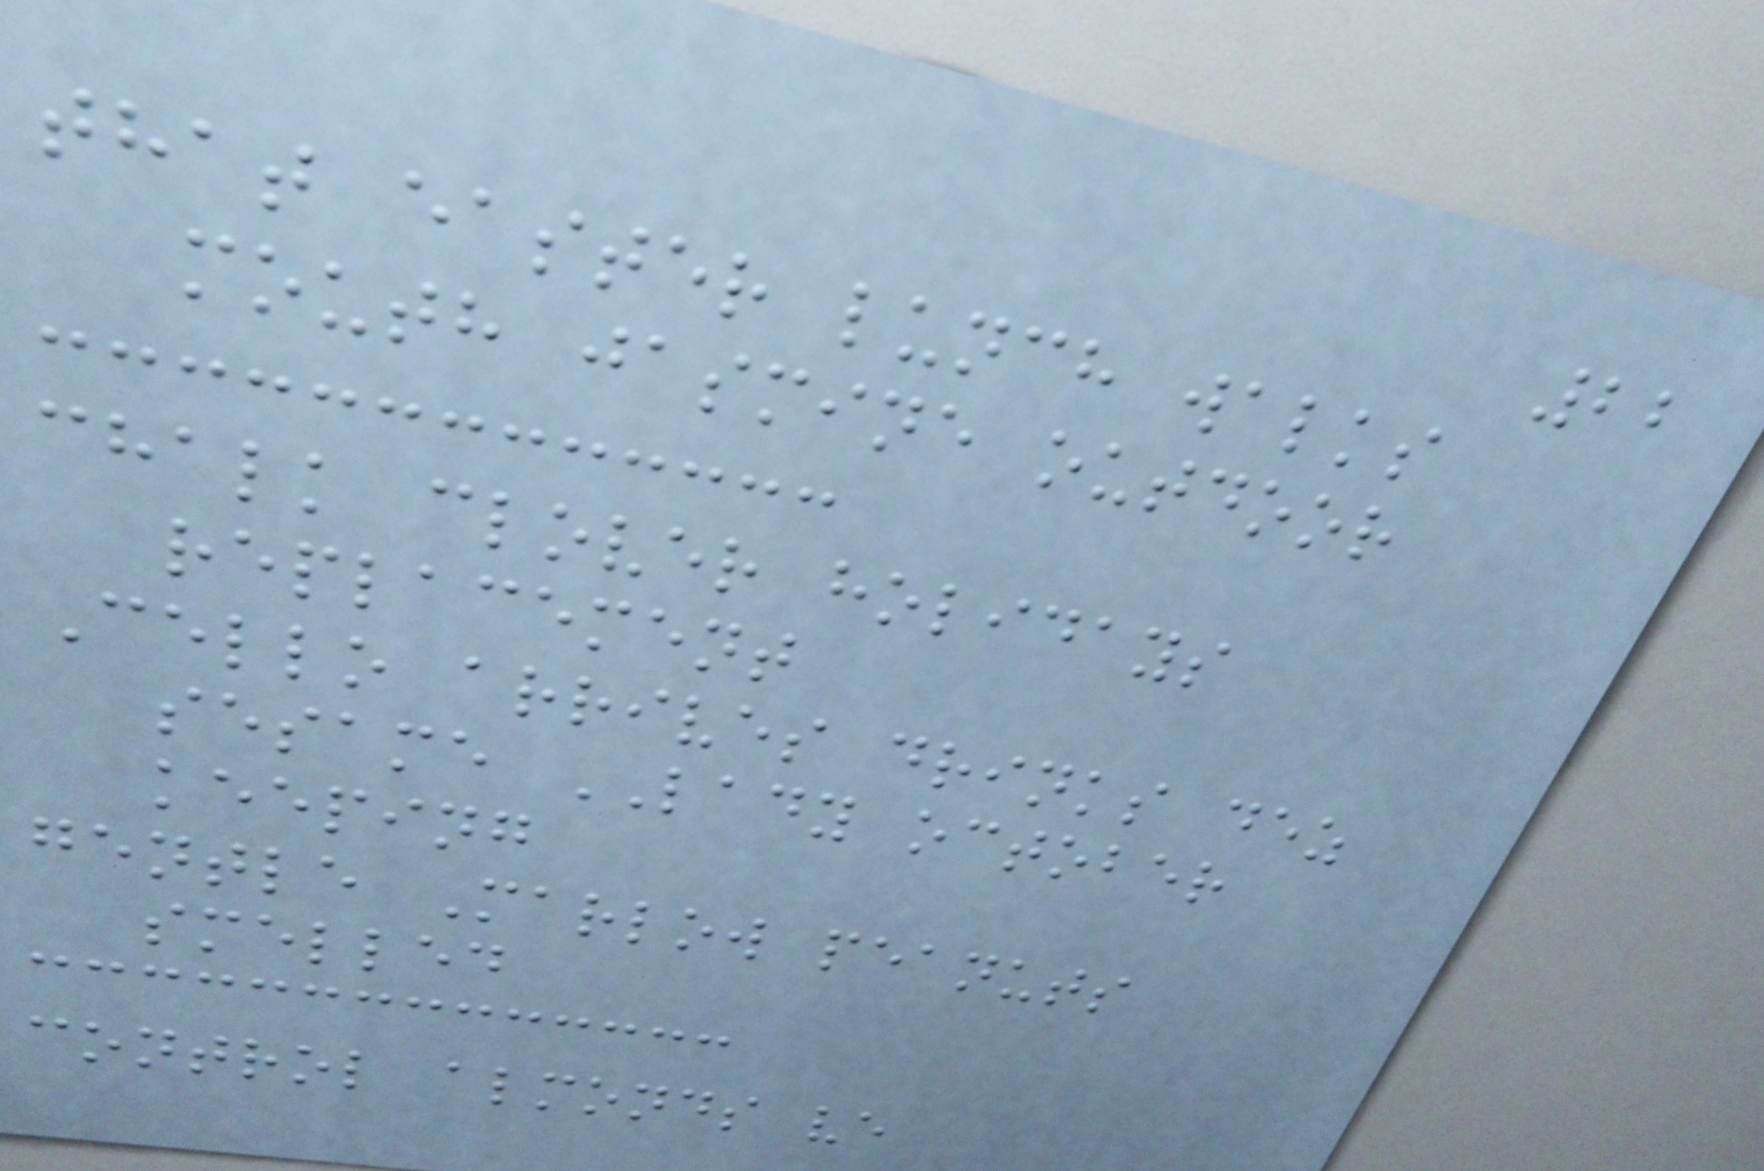22
that easter lunch walks
mouth jasmine outdoor
chalk clover holidays
replacement
Cello arrives drinks dez
sesame LADY october
keeping
gentle Marlow peanuts
smelled
control almonds ve
